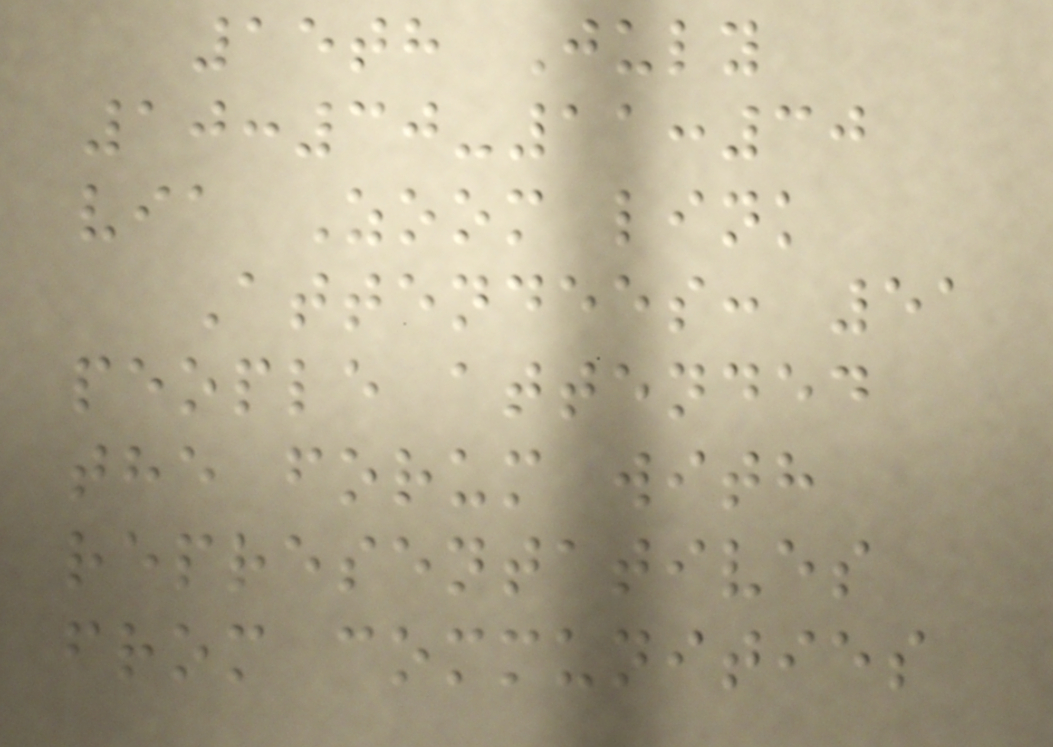15th July
10:30-11:30
via Zoom link
Attendees: 51
people attended
the forum with
representatives
from communities
